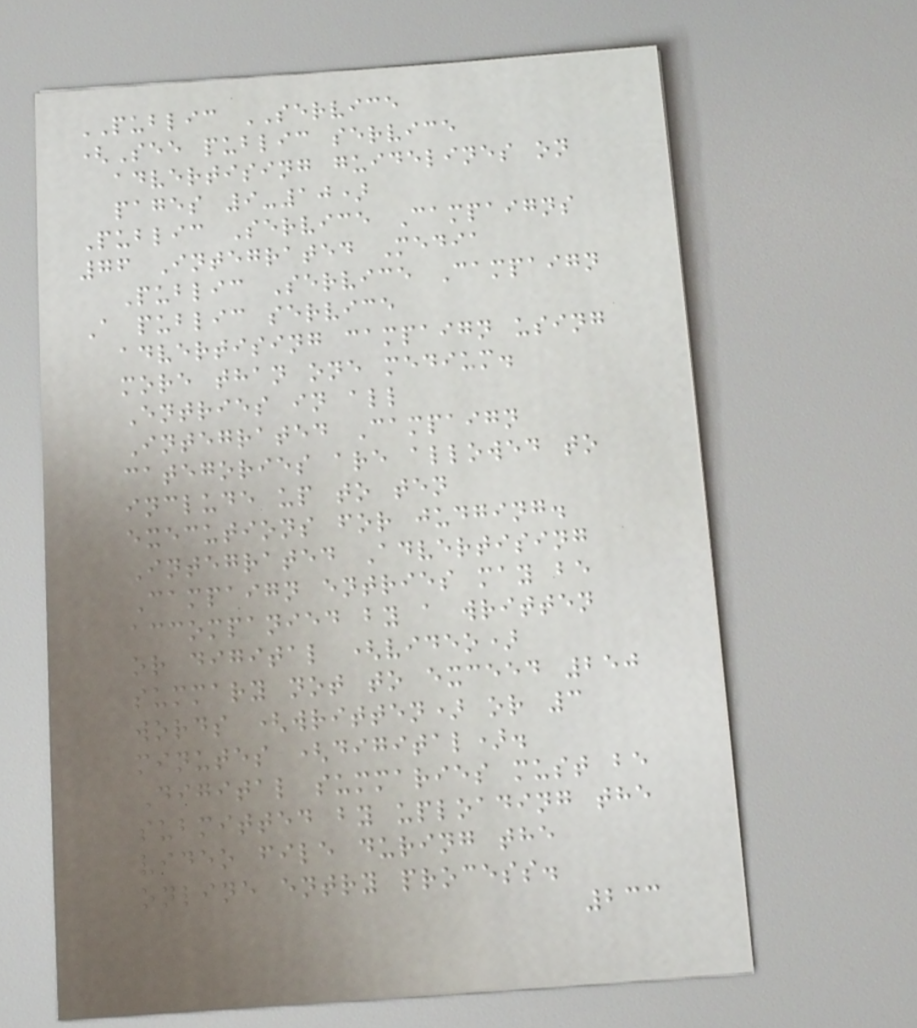PUBLIC SERVICE
(See public service
advertising guidelines on
pages 9-10)
Public Service Campaigns
76 Integrated Media
Public Service Campaign
A public service
advertising campaign using
more than one medium.
Entries in all
Integrated Campaign
categories are allowed to
include up to ten
executions for judging.
Integrated Advertising
Campaign entries may be
accompanied by a written
or digital (video)
summary not to exceed 250
words (written) or 3
minutes (digital).
Digital summaries must be
submitted by uploading the
video file during the
online entry process.
233
